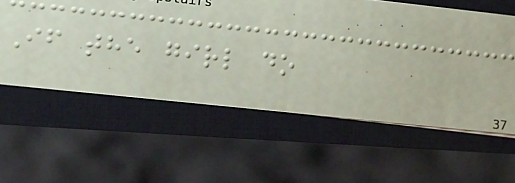If the girl do
